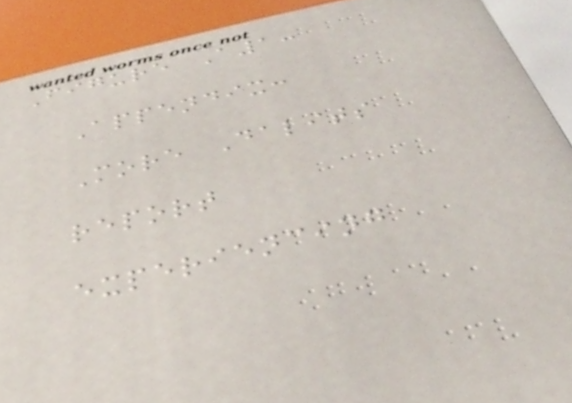Figure A1:
Appendix:
More Dalits
report
experiencing
